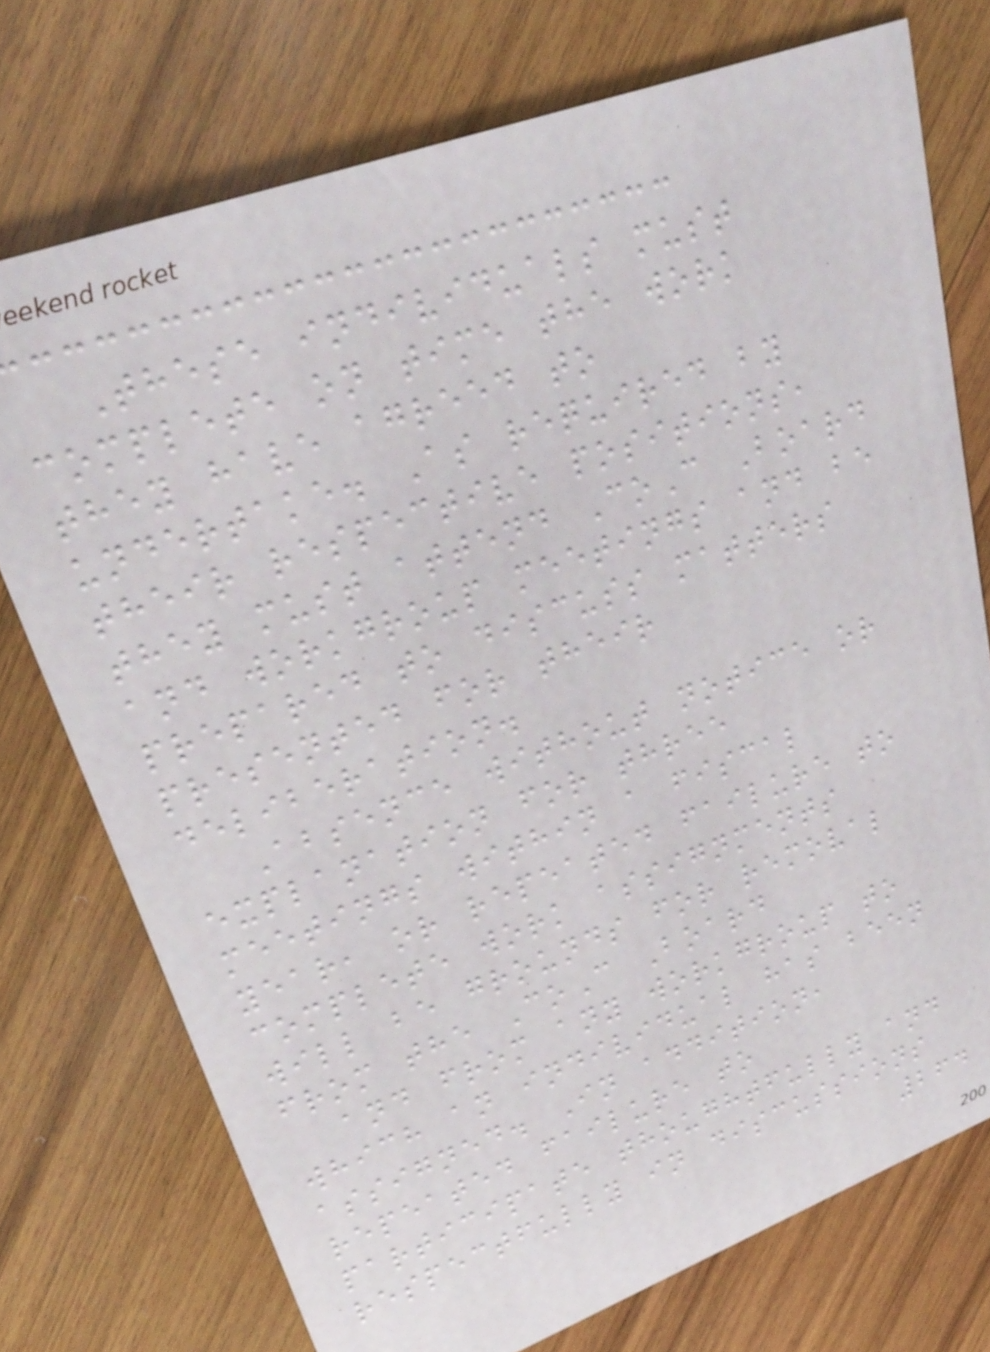These individuals must
complete on time the work
they have agreed to
undertake. As required by
their respective positions,
they must attend CoC Board
and workgroup meetings and be
prepared to discuss matters
presented for their
deliberation.
Absence without notice or
explanation for three
meetings within a fiscal
year, or repeated failure to
complete work assignments
will be grounds for removal
from the CoC Board
and from any workgroup to
which an individual has been
assigned. In addition,
repeated failure to
participate thoughtfully and
respectfully in discussions
264
